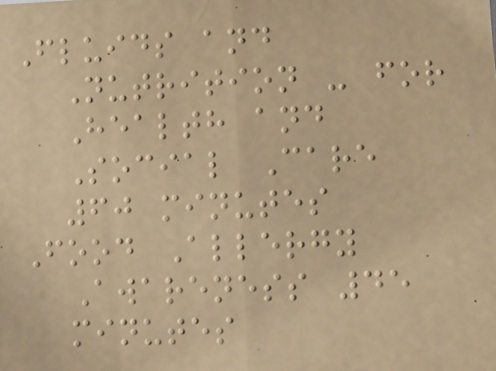Fluids and
Nutrition - for
Health and
Social Care
60 minutes
Food Allergy
Awareness 45
minutes
